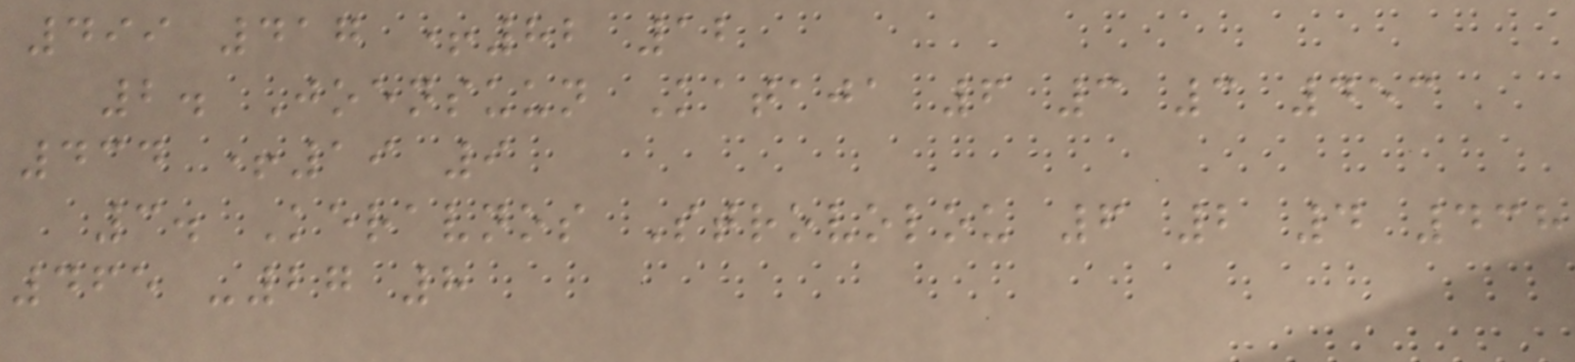499 417 +82 12
2. Joensuun Kataja 6 3 3 453
434 +19 9
3. Keravnos Strovolou 6 2 4 438
465 -27 8
